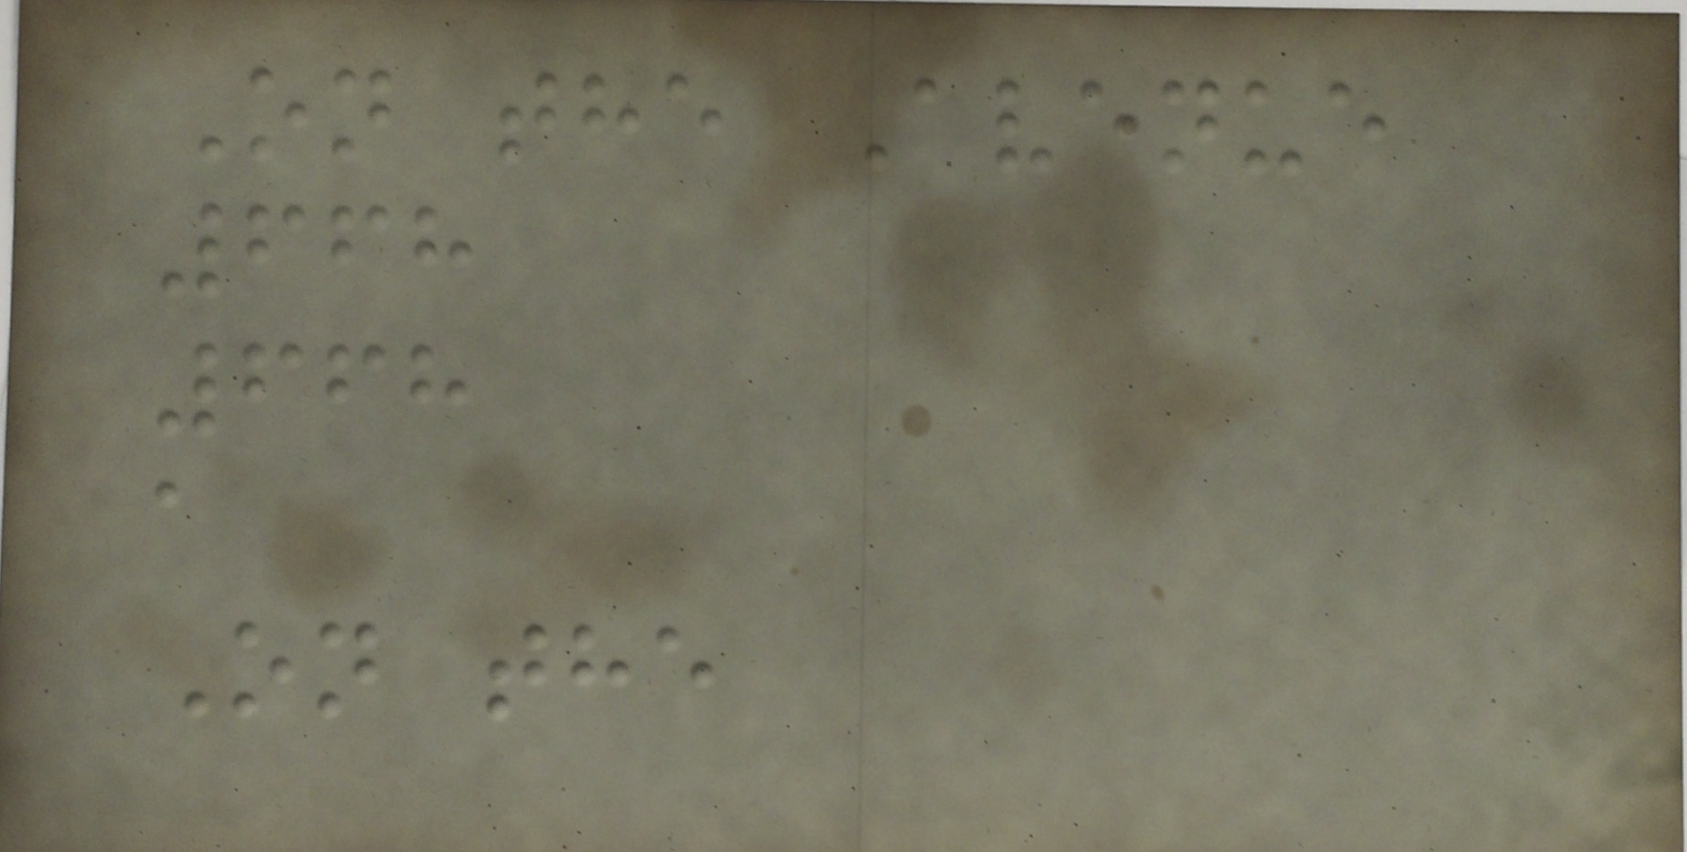On the Avenue
668
668
a
On the
